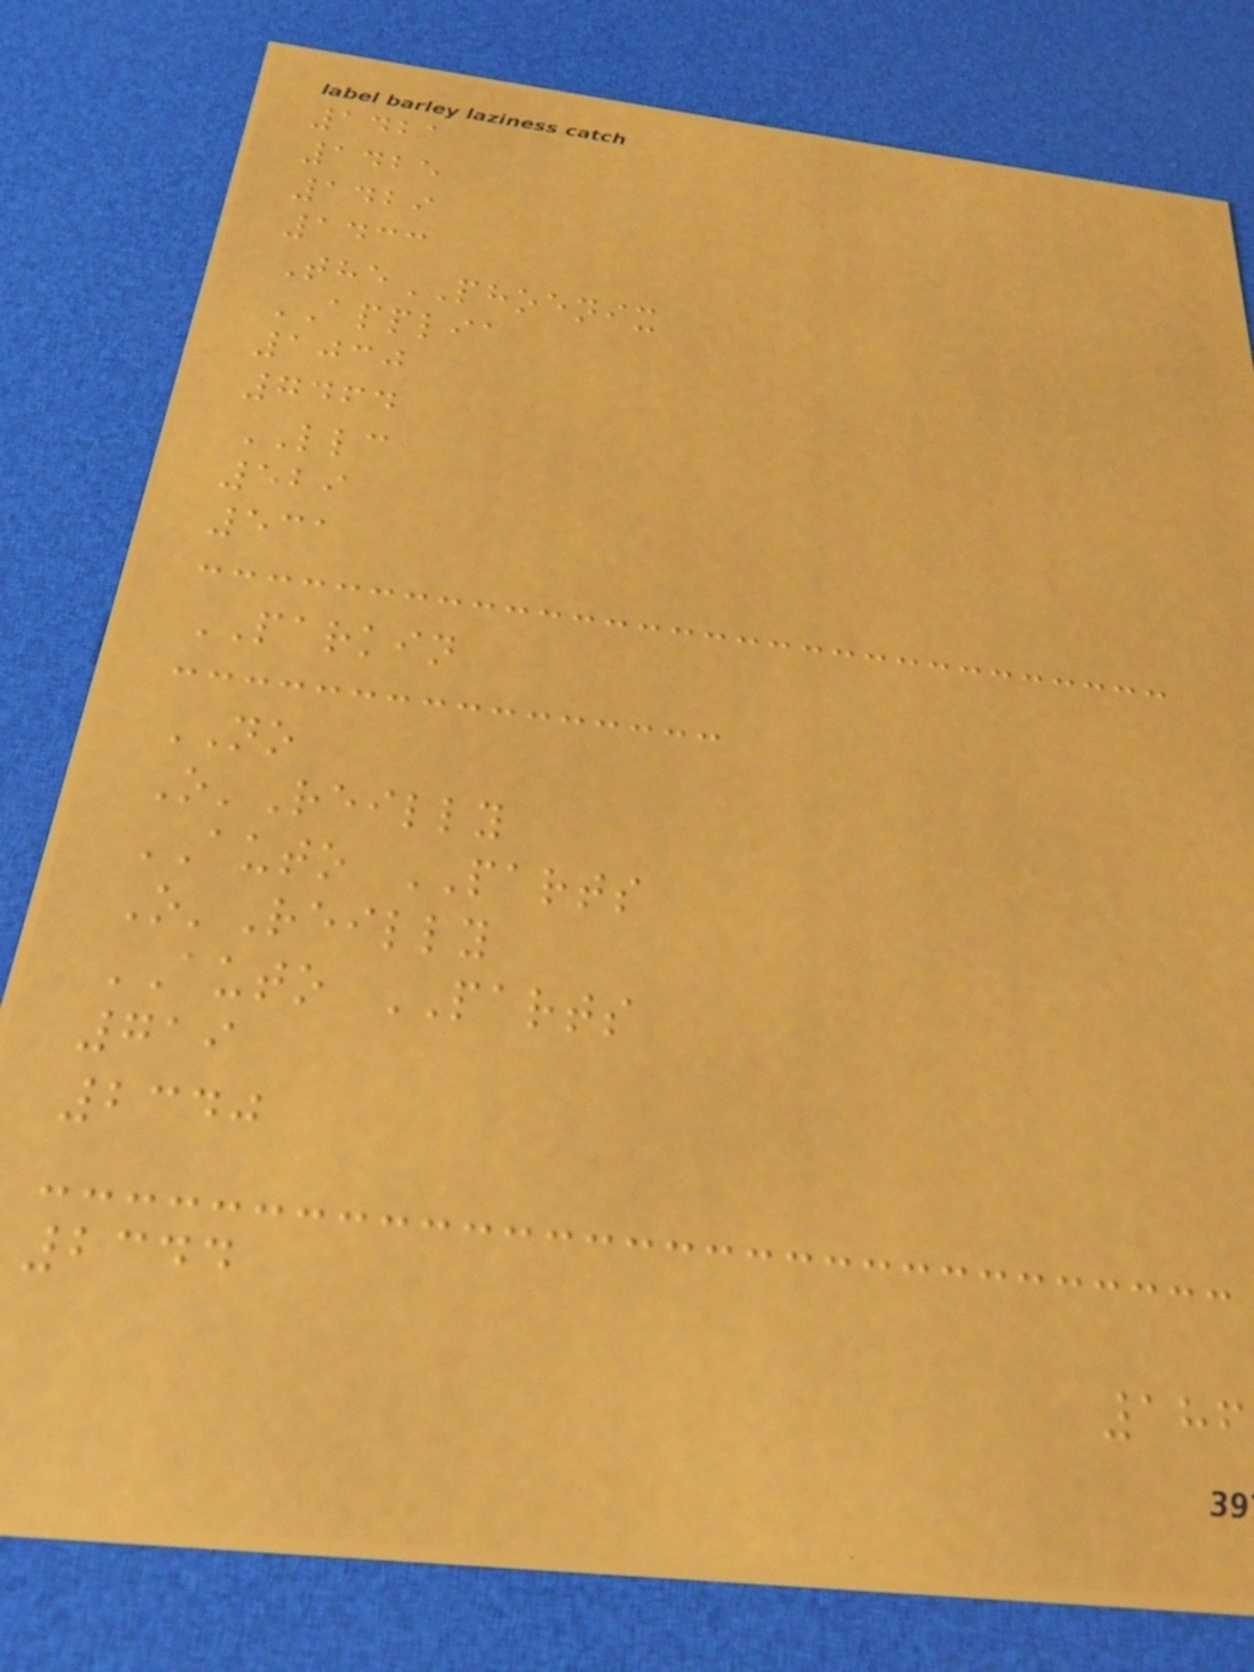1421
1425
1429
1433
ThePHOENIX
APPLIA
1030
7464
LLC
529
531
PARKIN
NO
O'Reilly
AUTO PARTS
O'Reilly
AUTO PARTS
719
2340
2344
186
